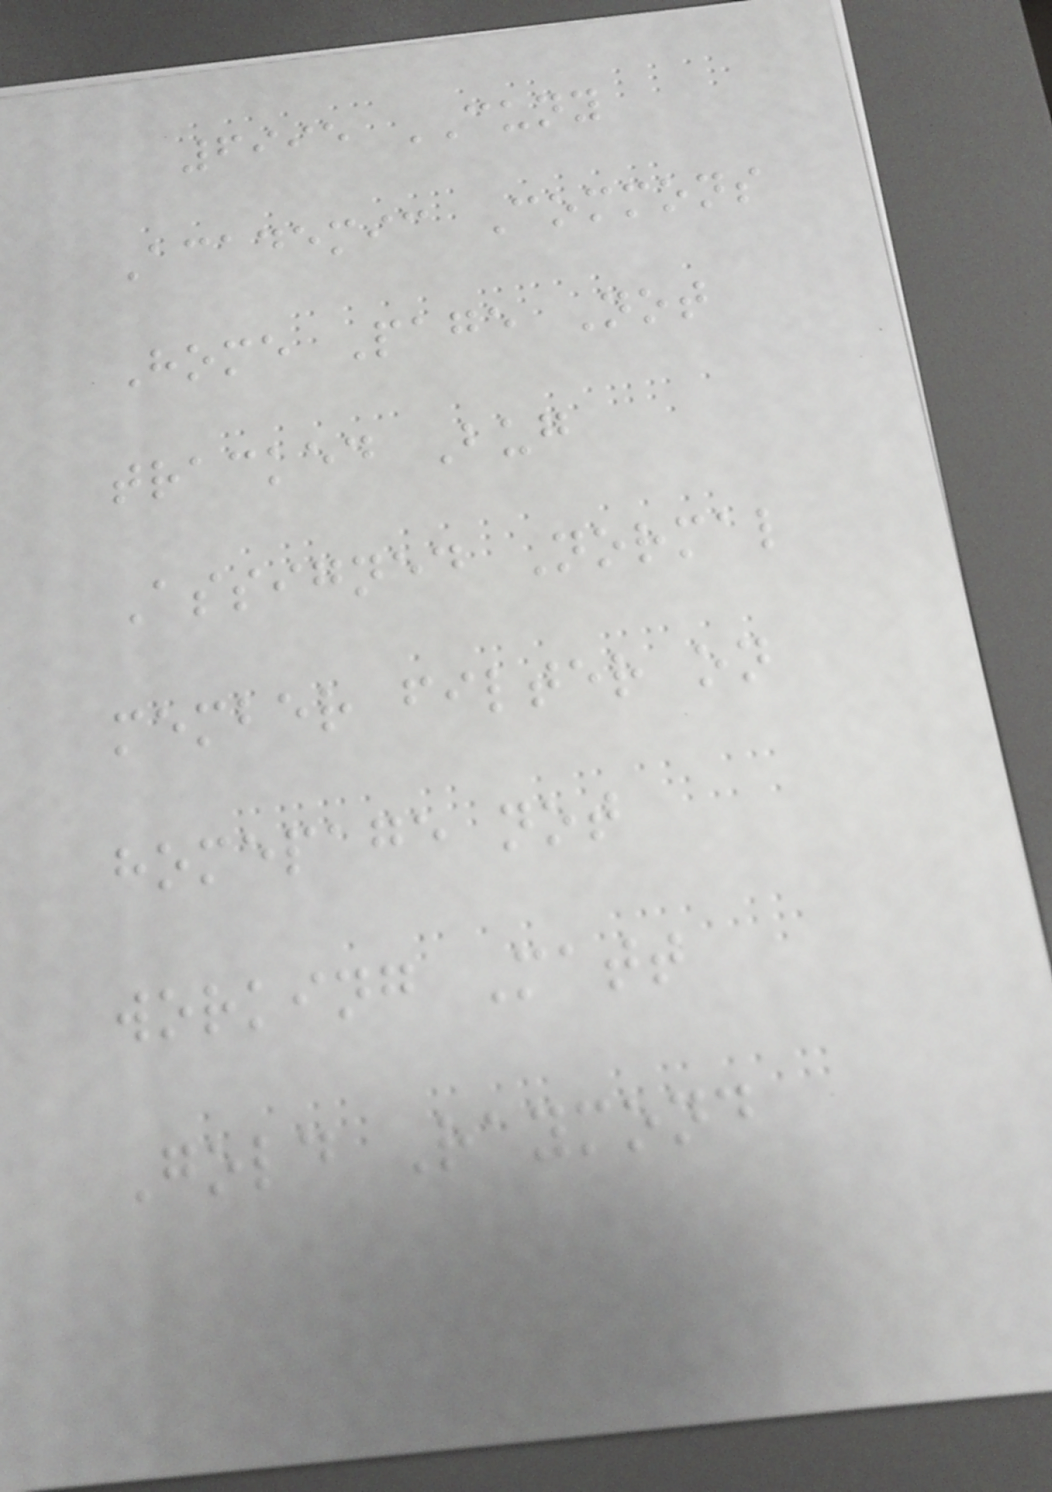6995 CUNY
Academic Commons
Home Page Not
tracked Bug
Assigned Normal
member filter on
homepage not
working Matt
Gold Raymond
